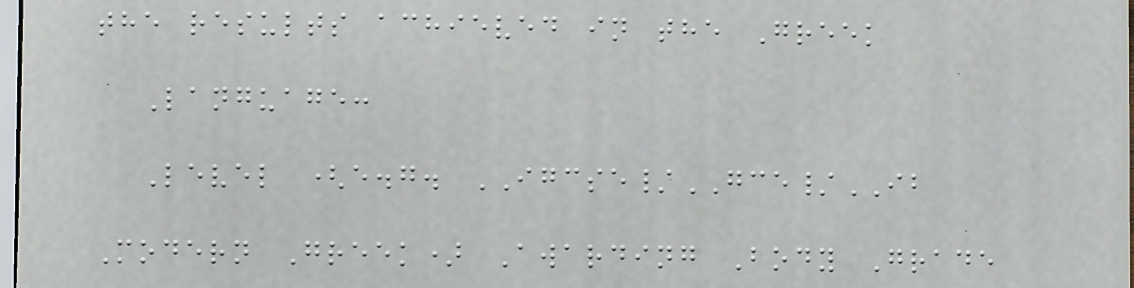the results achieved in the Greek
Language:
Level (e.g. IGCSE/GCE/IB
Modern Greek) Awarding Body Grade
